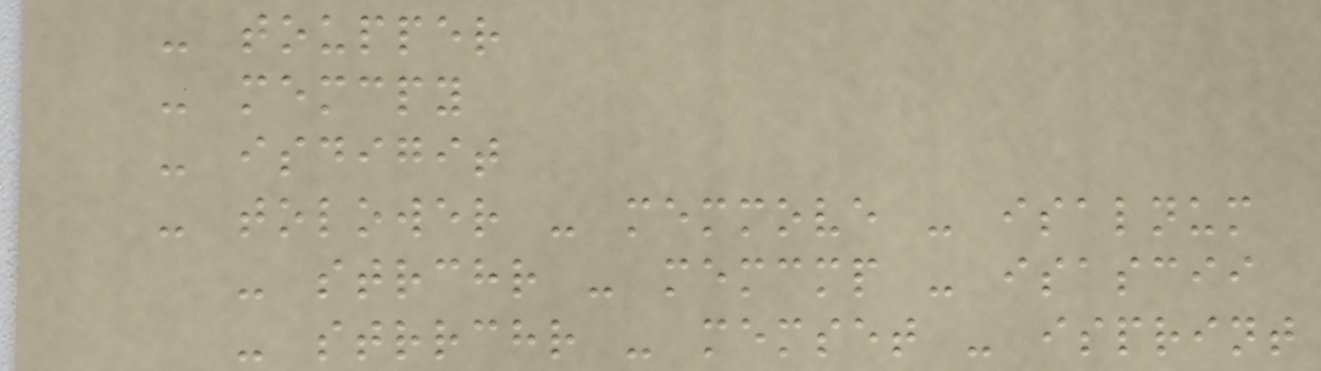- toupper
- memcpy
- isdigit
- tolower - memmove - isalnum
- strchr - memcmp - isascii
- strrchr - memset - isprint
